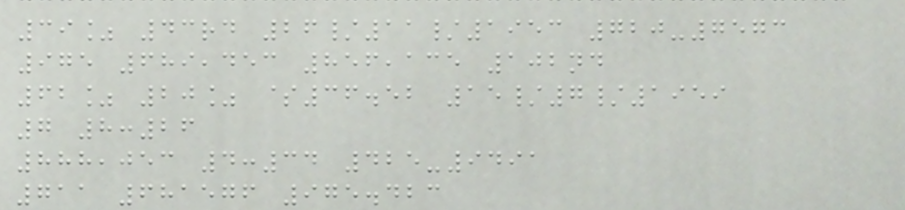39% 43rd 26/11/1953 720-7573
975 689,453 856,135 102nd
62% 20% $36.52 15/7/1959
7 8:26
888,053 4:34 425-9491
711 681576 975.423
